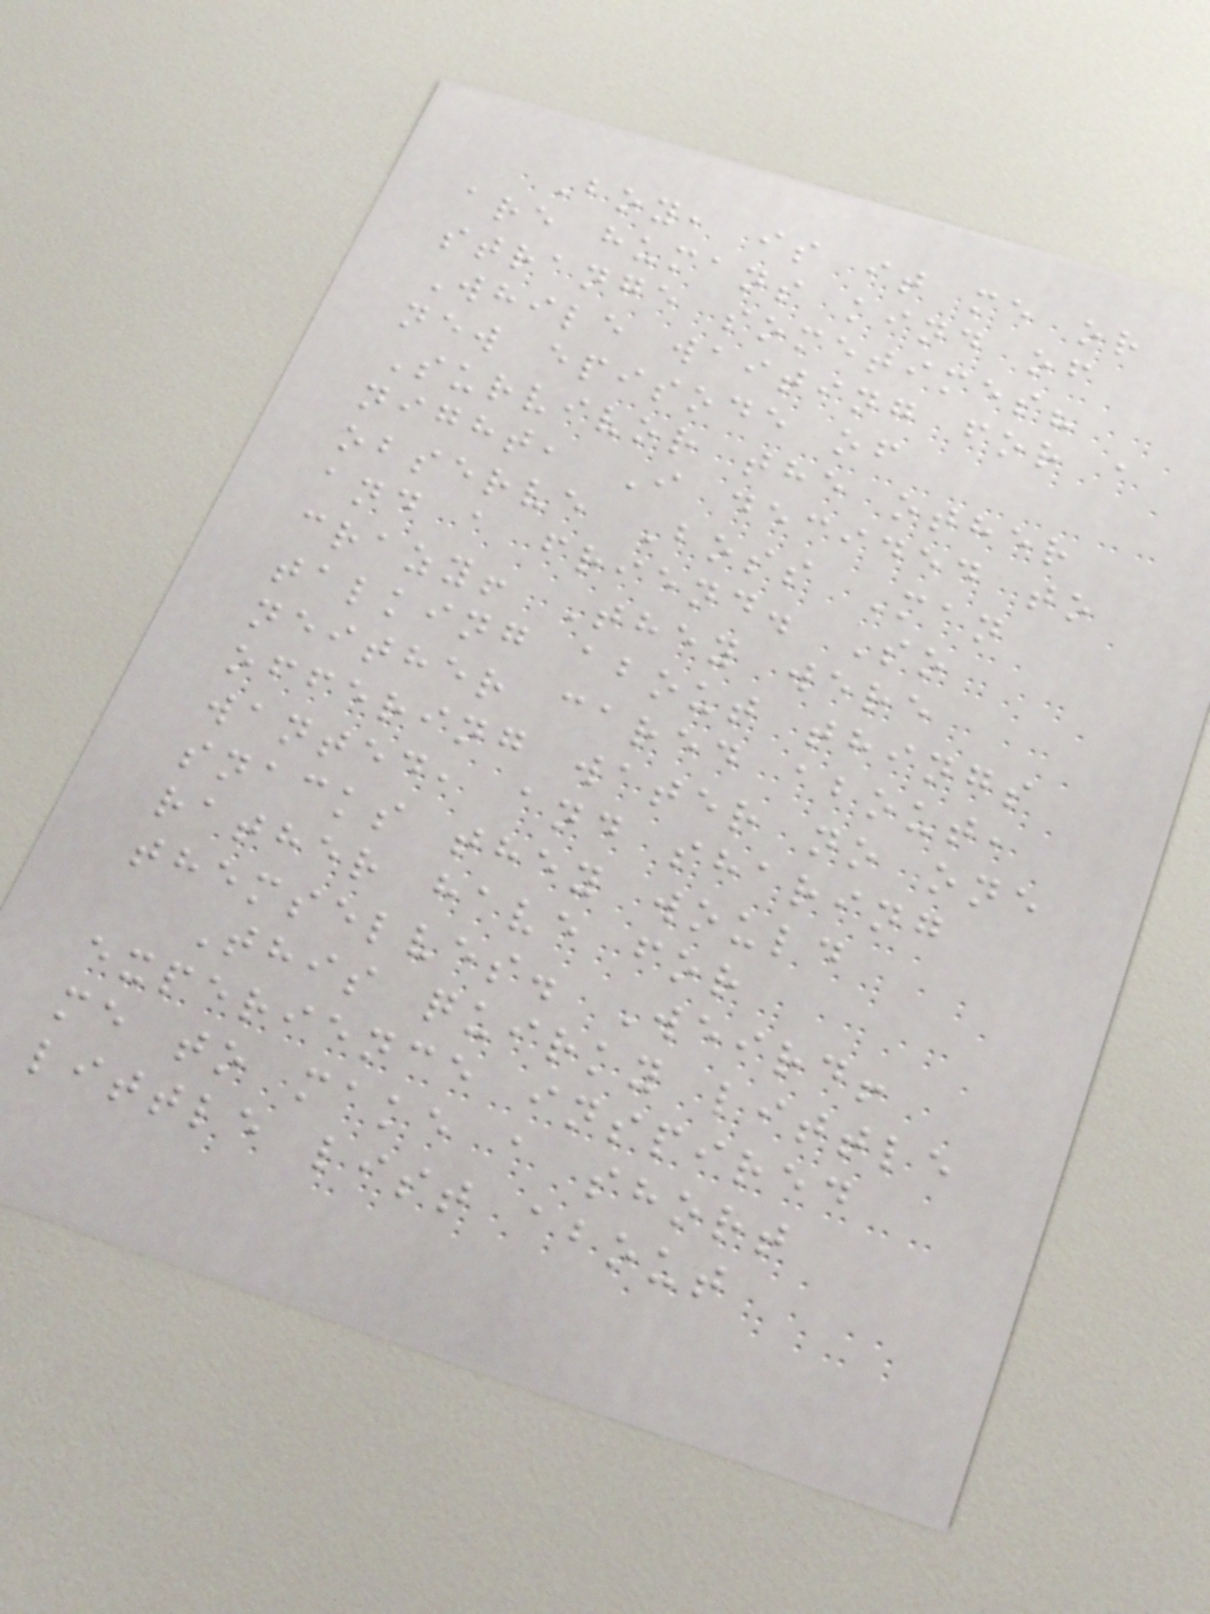Boy, is it me or
are humans kind of
strange sometimes?
While waiting for a
new episode of
Survivor the other
night, I decided to
observe Boss Man
and a friend. So
crazy! They were
talking about things
neither cared about,
offering water no one
wanted, and sharing
snacks they would
rather have for
themselves. Weird!
This quirky little
experience inspired
me to make a short
little list about
